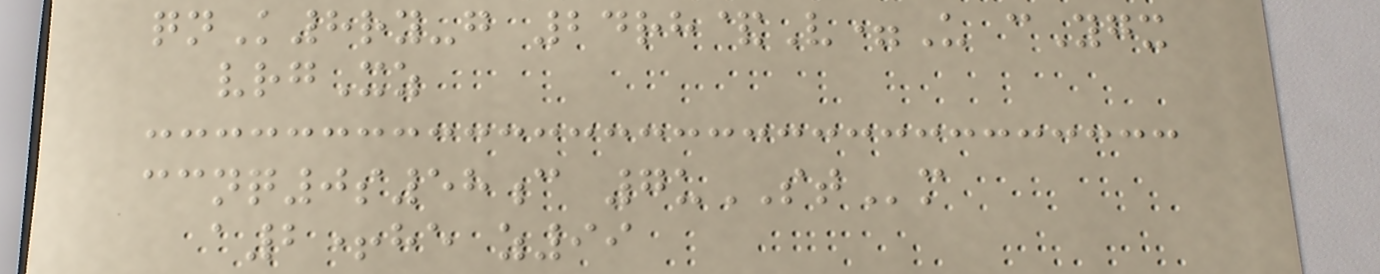qnK8ry-g 24rh&V=U cYgx
vrgXz
ccnq0s58c 7uSTm
a2+he z99
